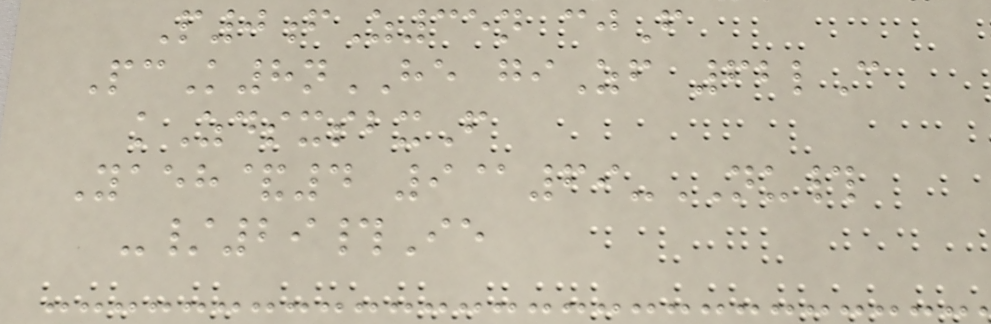P0fZ35n cjF
PcK8nHE giZf 62lC
kZdsxsbxF
Yaeh&4 9@69-NU#
-/29#Ie
